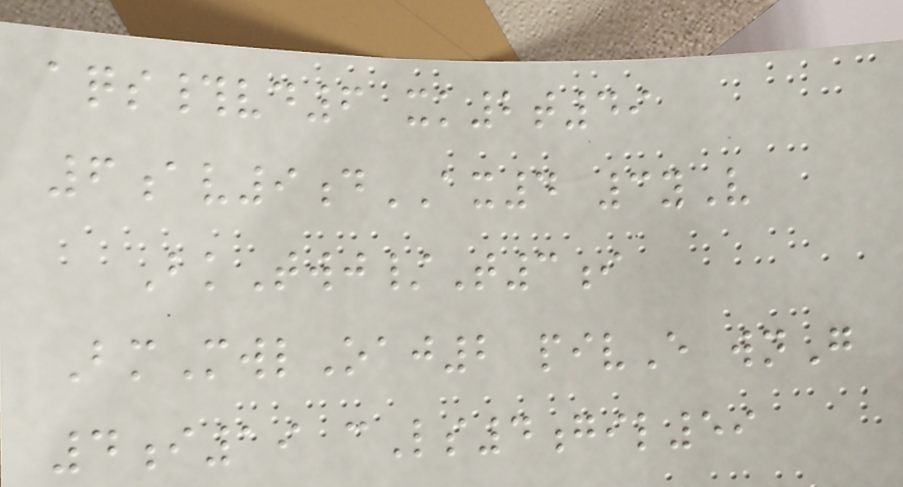aqs#vd6 xk2t49
6av9dAX4 3yV
BkTwj/T3i
BmMwlOaj2 pivE wnG
4i19 cLs4gil59
